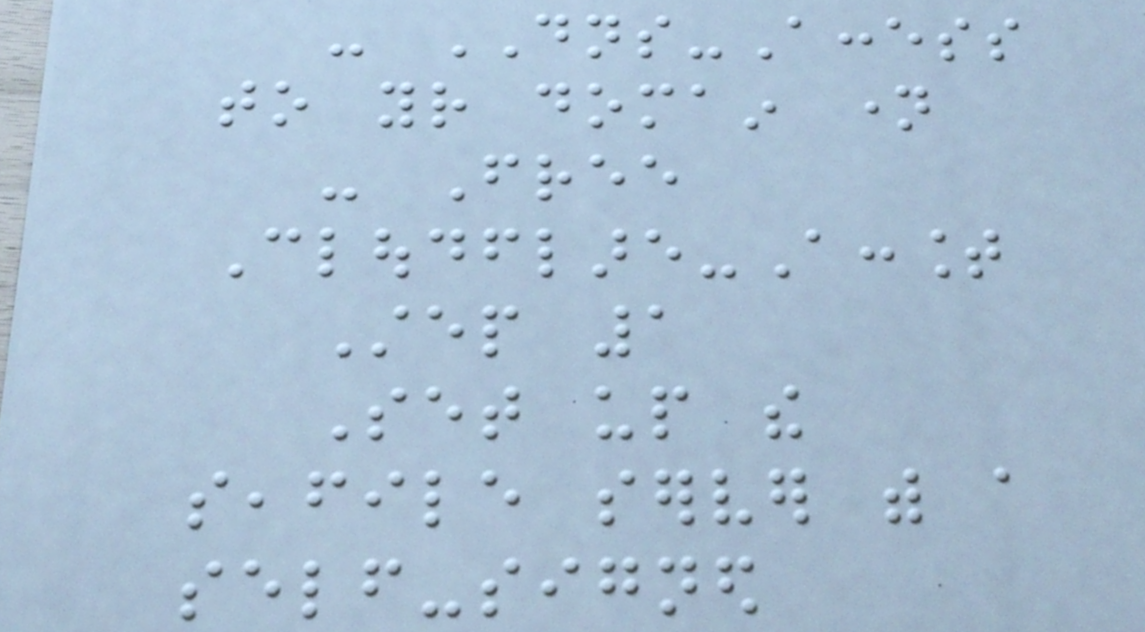- DNS-Access
to your domain name
- Free
Cloudflare-Account
Step 1
Set up the
seafile server with a
self-signed
